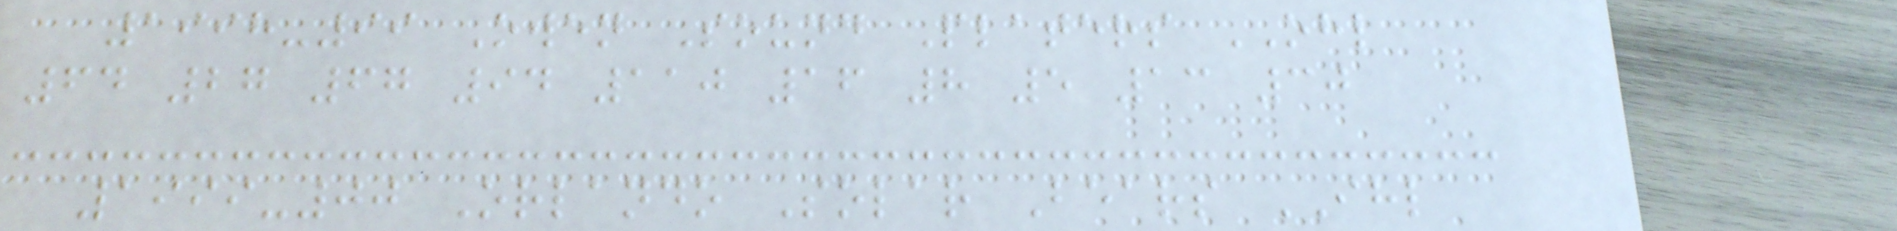1998-99 Owen Sound Platers OHL
64 27 67 94 110 16 8 5 13 30
1999-00 Orlando Solar Bears IHL
